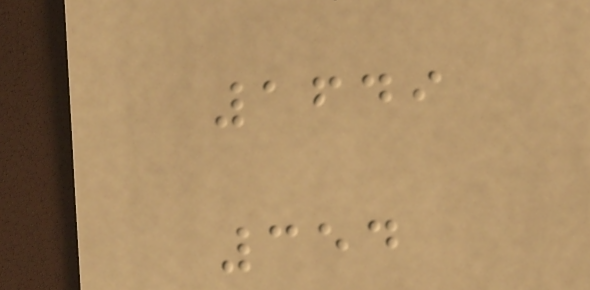1649
354
